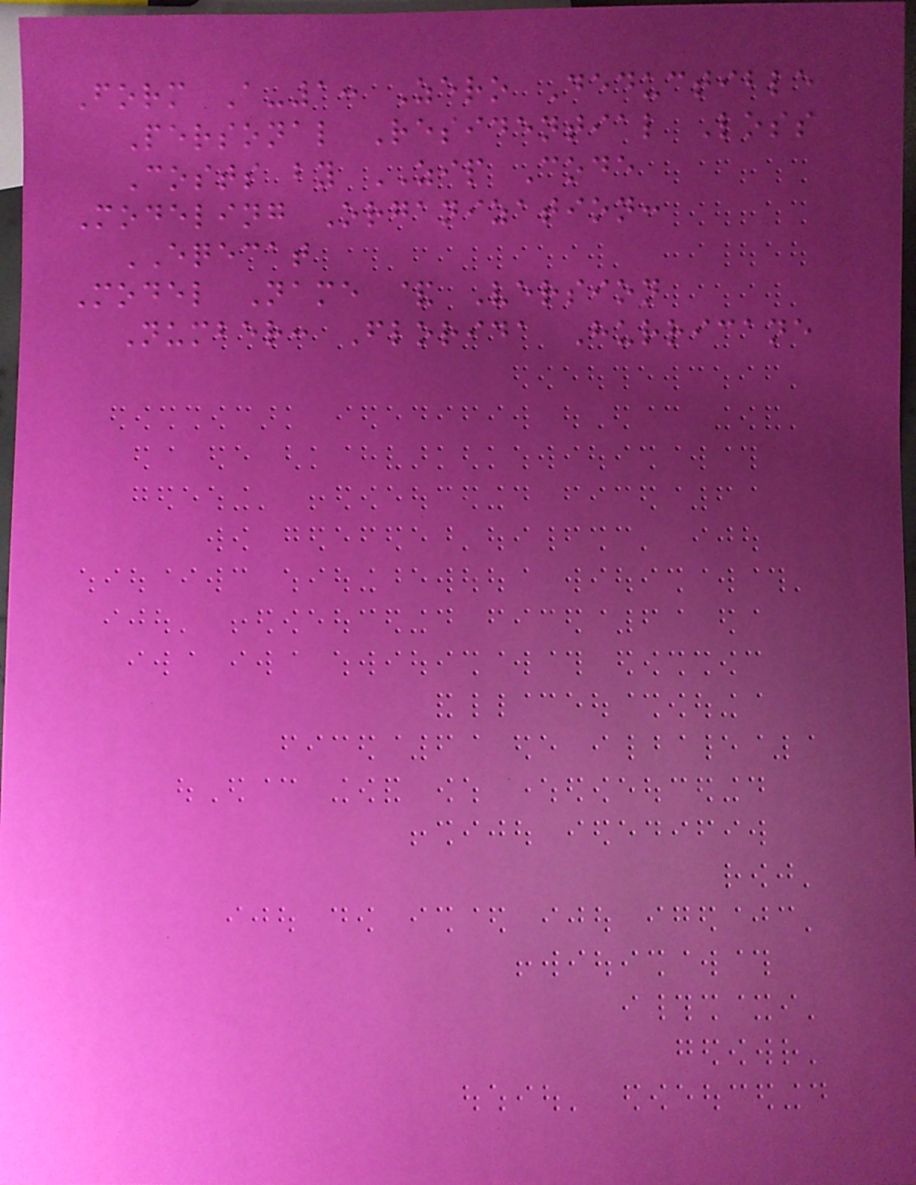Form A-1: Zero Deductible
Personal Residential Loss
Costs by ZIP Code
Modeling Organization:
EQECAT
Model Name & Version
Number: Florida Hurricane
